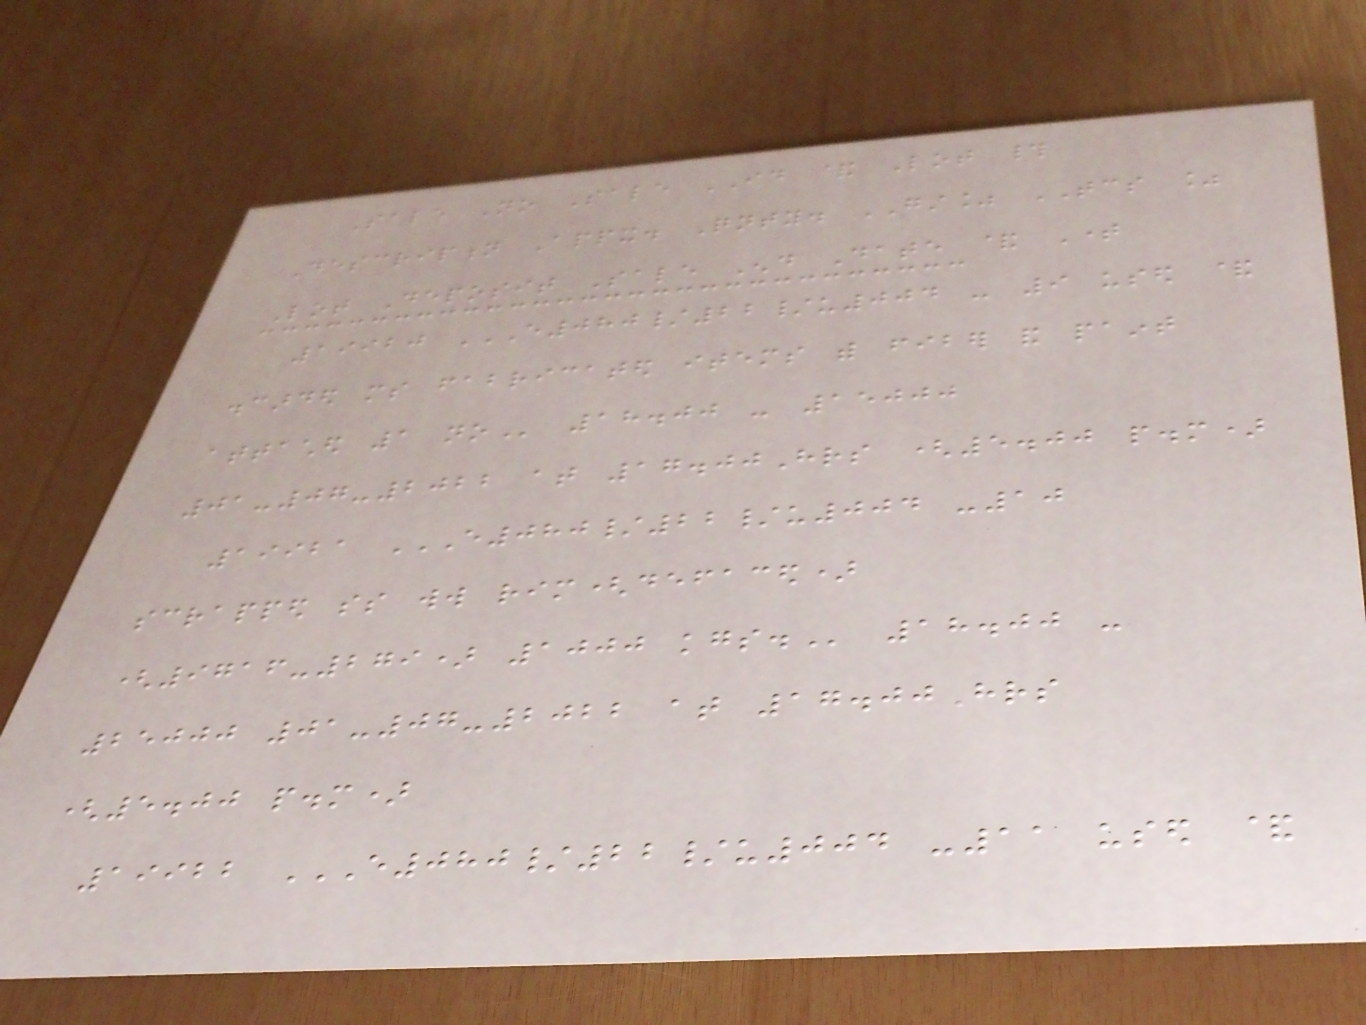Sale No Sale ID & Lot #
Description Appx. Qnty. GST% TCS %
Lot Deposit Sale End Date & Time
19920 E080/22/U004 - 9 USED &
DISCARDED MS FABRICATED ITEMS WITH FIBER AND PAINT
ATTACHED 1 NO 18.00 - 15000
01-07-2022 at 17.00Hrs (5.00 p.m)
19921 E080/22/U004 -10
SCRAPPED SS WW RIM(DEFACED)
(9716-279) 1000 KGS. 18.00 -
25000 01-07-2022 at 17.00Hrs
(5.00 p.m)
19922 E080/22/U004 -11 USED &
